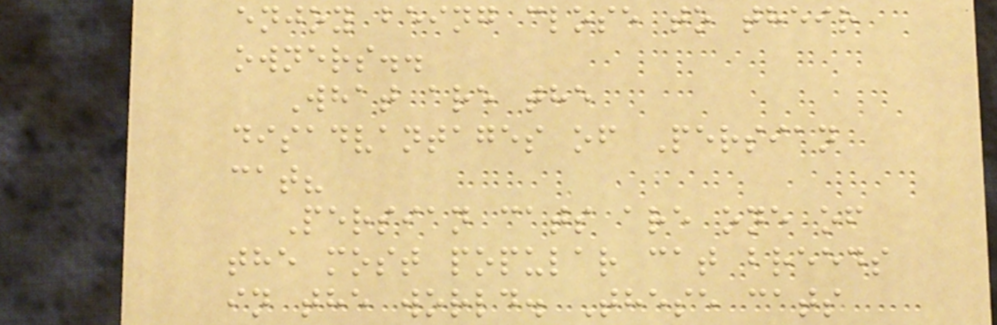enjoy being close to their
owners..
What are the
disadvantages of Persian
cat?
Persian cats are one of
the most popular cat breeds
in the world. These cats
